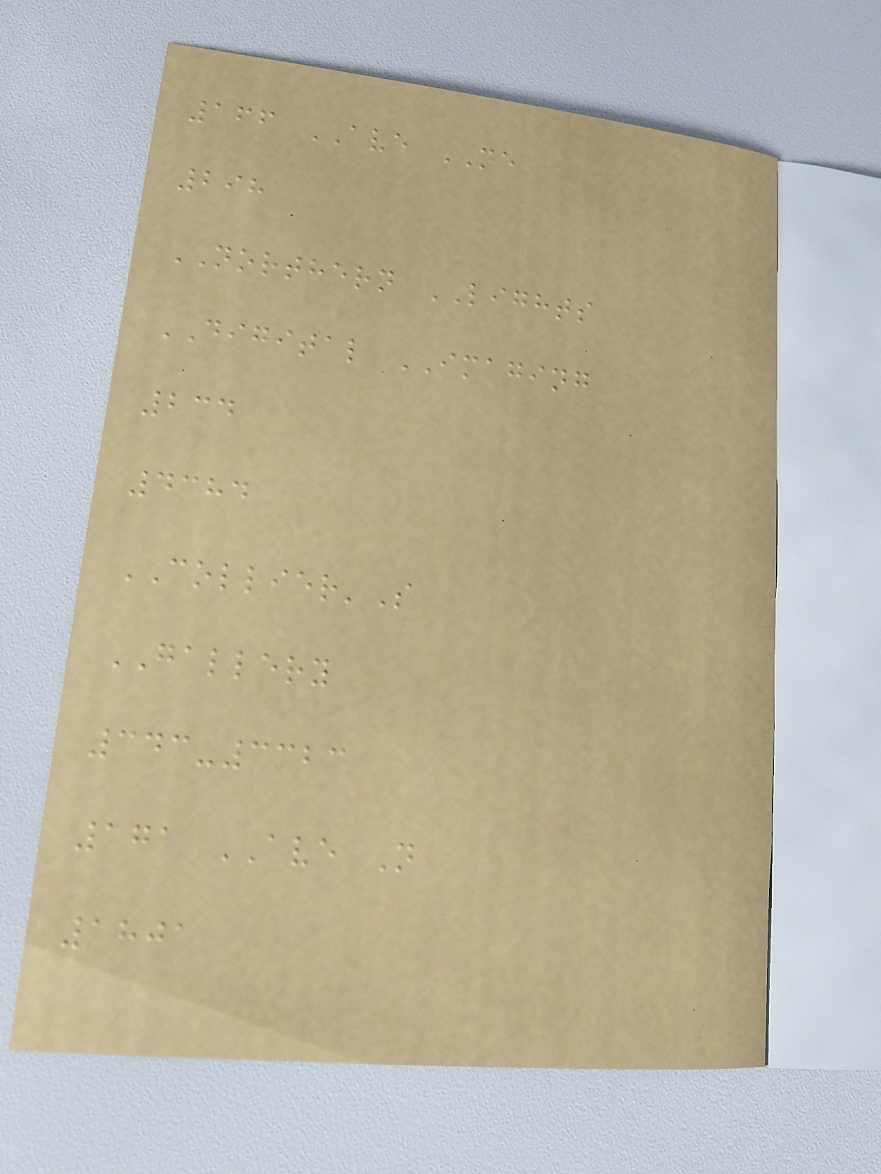166 AVE NE
298
NORTHERN LIGHTS
DIGITAL IMAGING
234
4384
COLLIER'S
GALLERY
343-3323
171 AVE N
1801
